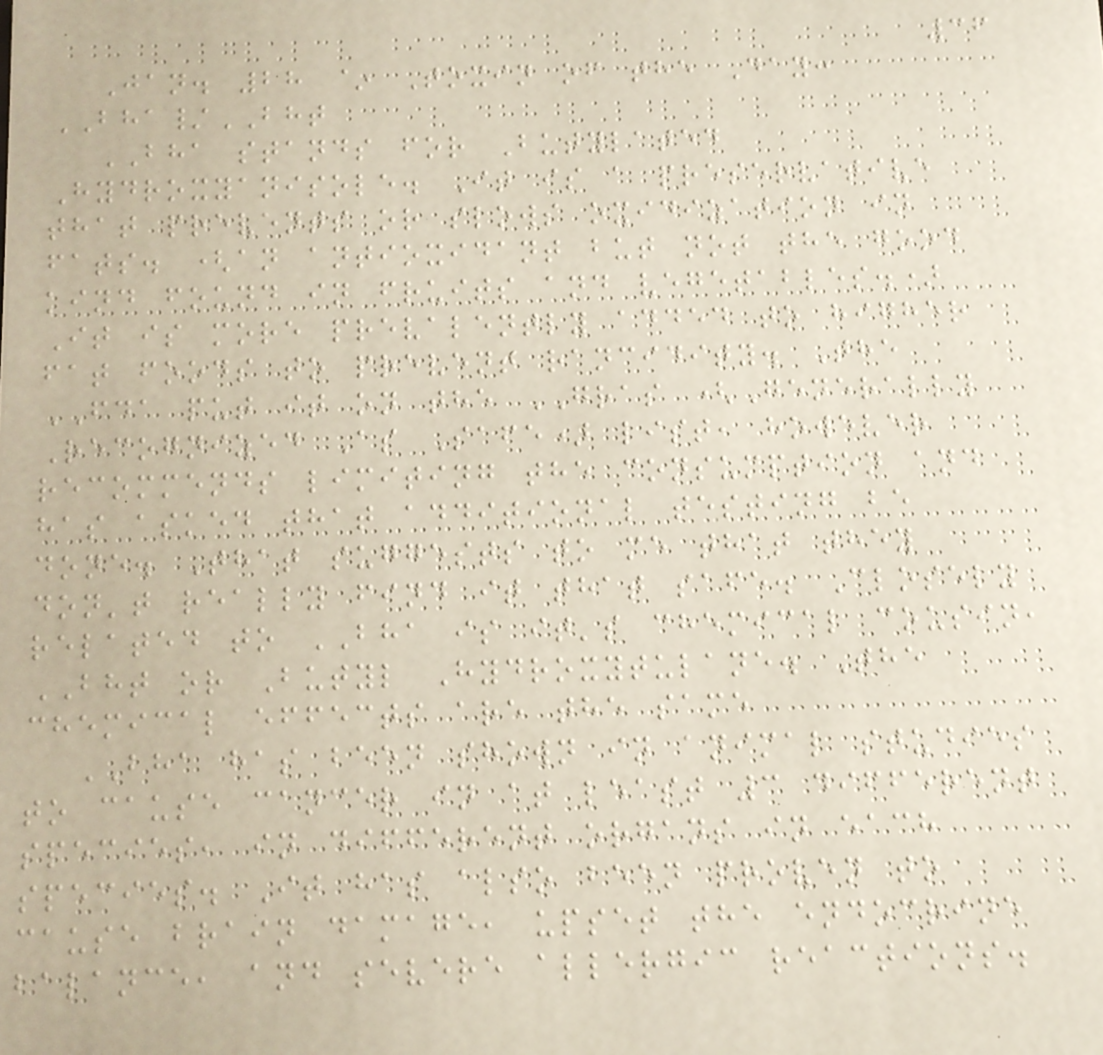36
Jan. 28 ~ Toxin of the Day:
BHA/BHT
BHA stands for Butylated
Hydroxyanisole. It is a preservative
that prevents or slows oxidization in
fats. (an antioxidant but not the good
kind found in fruits and vegetables.)
It is more prevalently added to higher
fat foods to prevent rancidity. The
FDA put it on the GRAS (Generally
Recognized As Safe) list, however
recommends limiting the consumption and
has asked that additional testing be
done. That suggests to me that they
don't really find it that safe. Closely
related to BHA is it's chemical cousin,
BHT or Butyl Hydroxytulane. The
chemical effects are the same
BHA has been shown in animal studies
to cause cancer in at least 3 different
species, in different organs in each
species. It has also been proven to
cause brain damage, upset the endocrine
balance, and severe allergic reactions.
